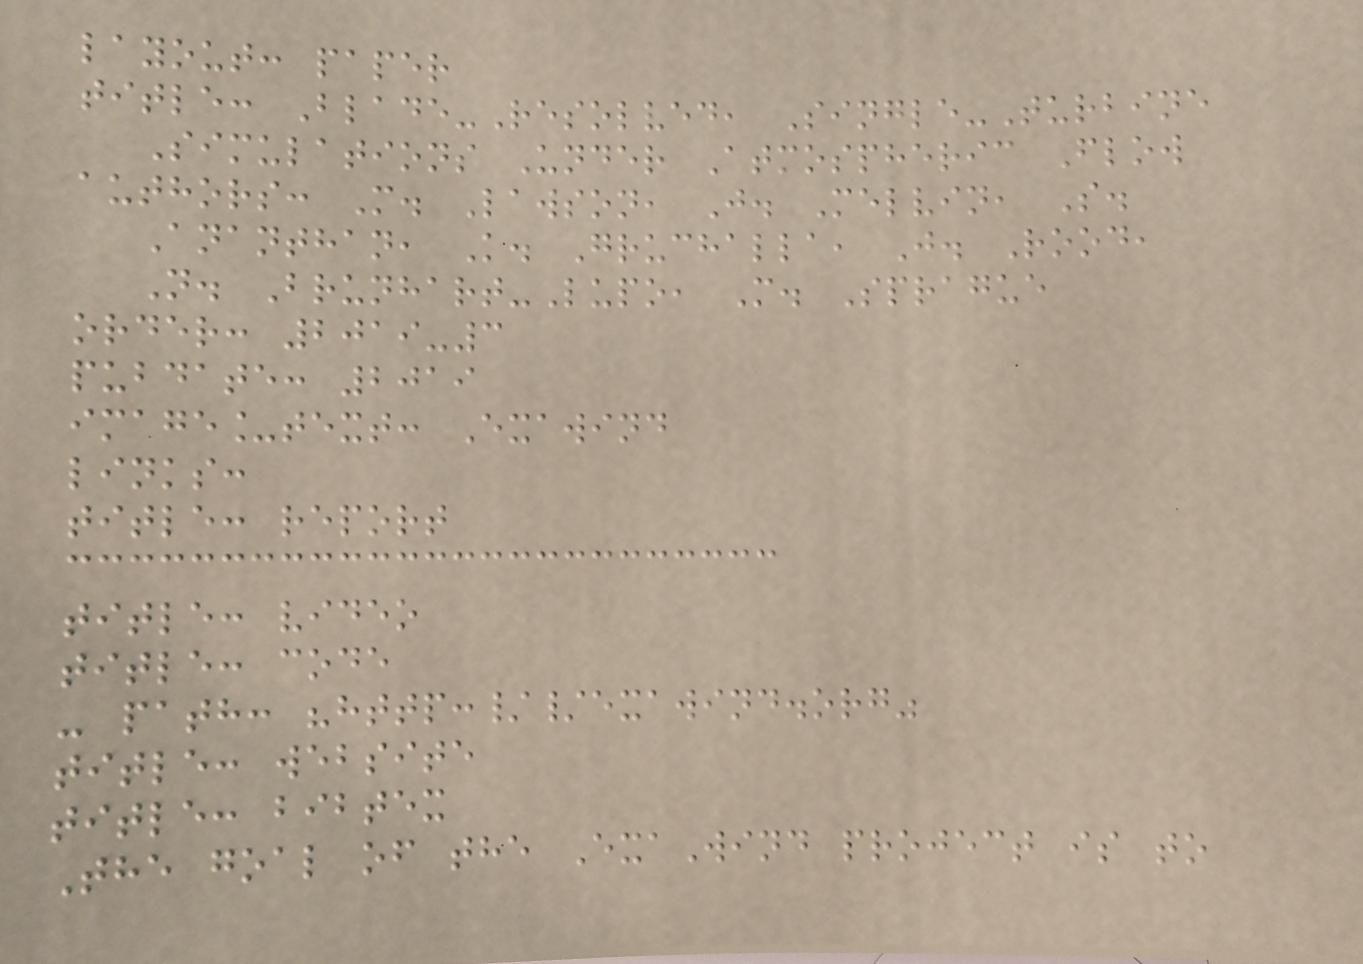layout: paper
title: Blade-Resolved, Single-Turbine
Simulations Under Atmospheric Flow
authors: M. Lawson, J. Melvin, S.
Ananthan, K. Gruchalla, J. Rood,
N. Brunhart-Lupo, M. Sprague
order: 2019-3
pubdate: 2019
image_text: Exawind
links:
title: report
title: video
title: code
- path: "http://exawind.org"
title: website
title: bibtex
The goal of the ExaWind project is to
